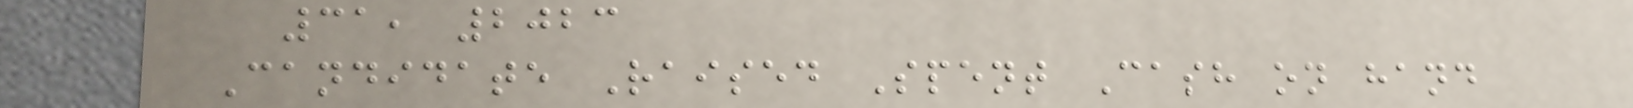31, 2023
Candidate Raised Spent Cash on hand
